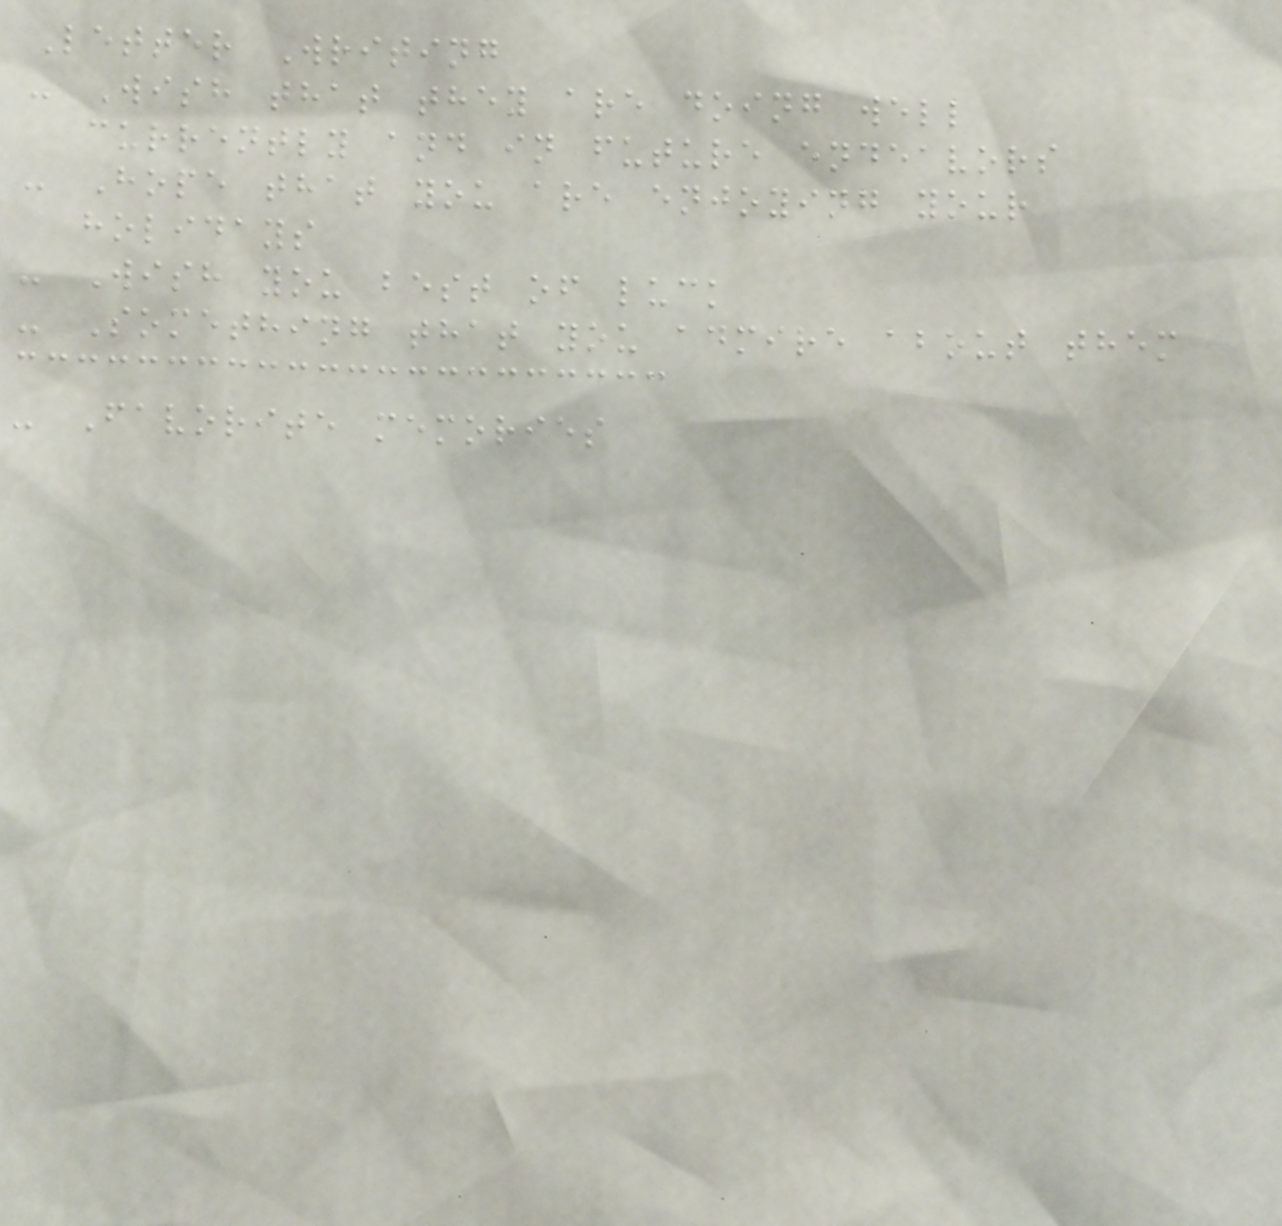Letter Writing
- Wish that they are doing well
currently and in future endeavors
- Hope that you are enjoying your
holidays
- Wish you best of luck
- Something that you admire about them
- Favorite memories
